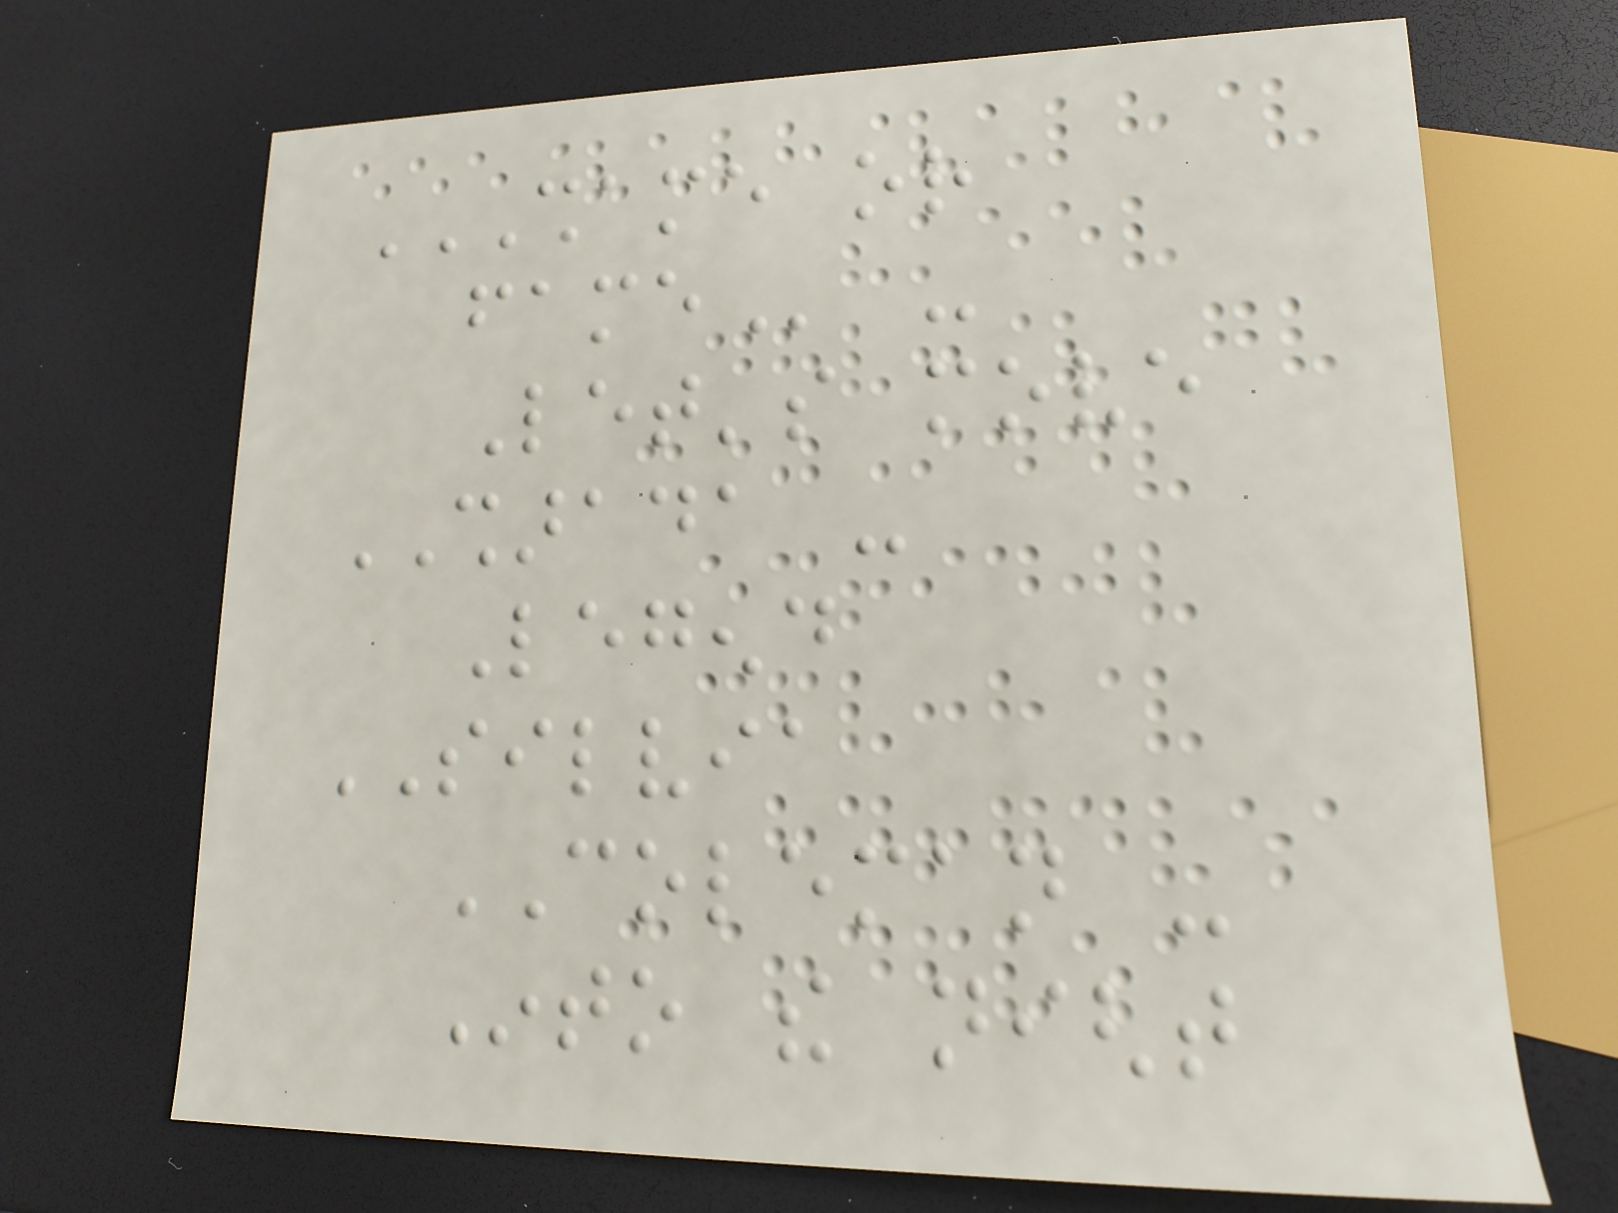SHAME OR
FAME -
Let's move
SHARADA -
Legend
SILVIA
COLEMAN -
Into the night
